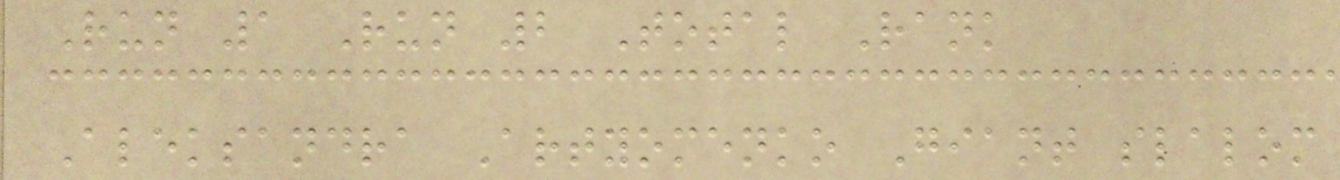Run 1 Run 2 Total Rank
Aleksandra Artyomenko Giant slalom
